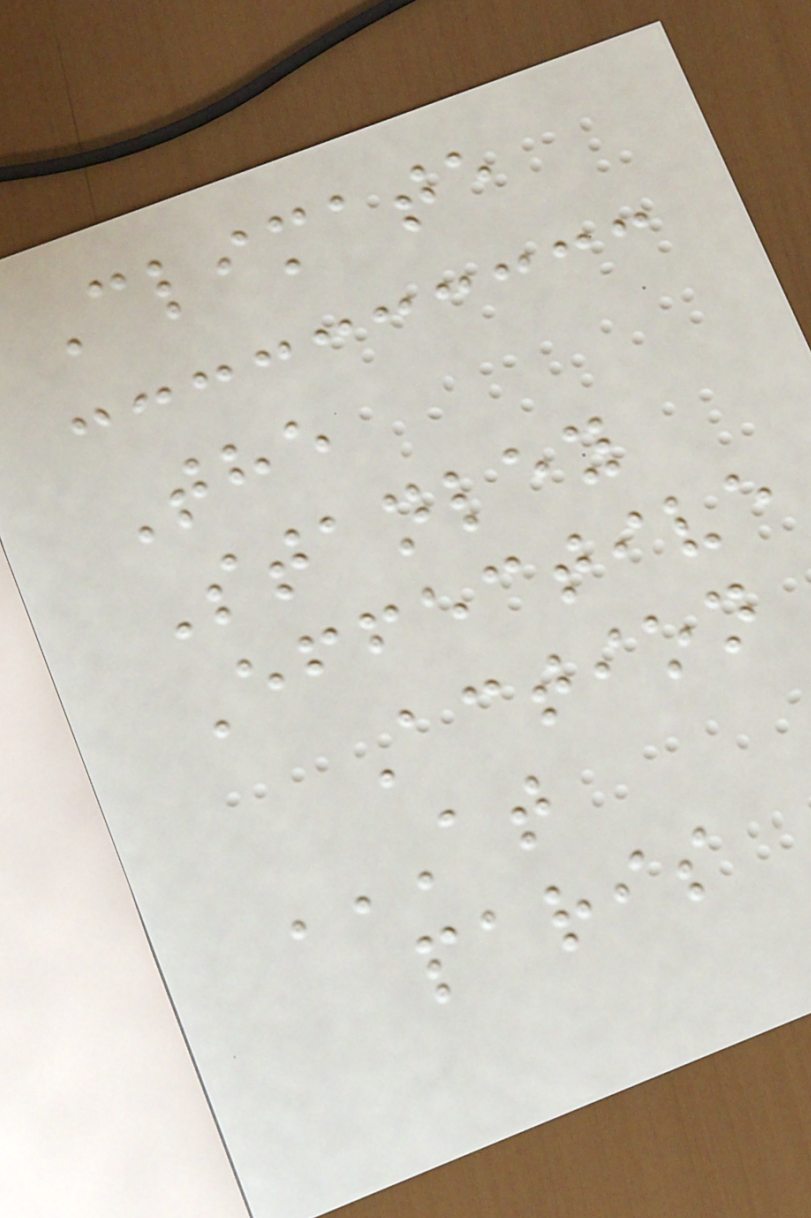Climate
The
Stanley
Effective
Action
AT
PARIS
